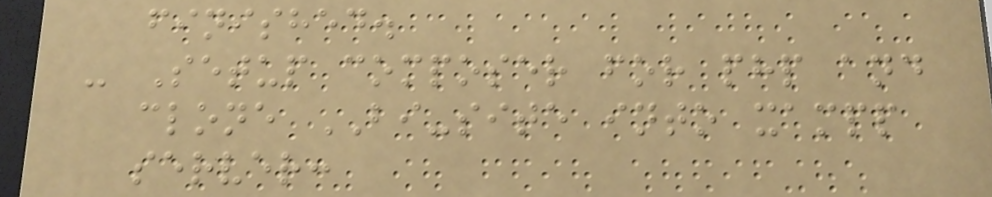finished.
- Setup composer for php and
clone BI-site into xampp
server:
